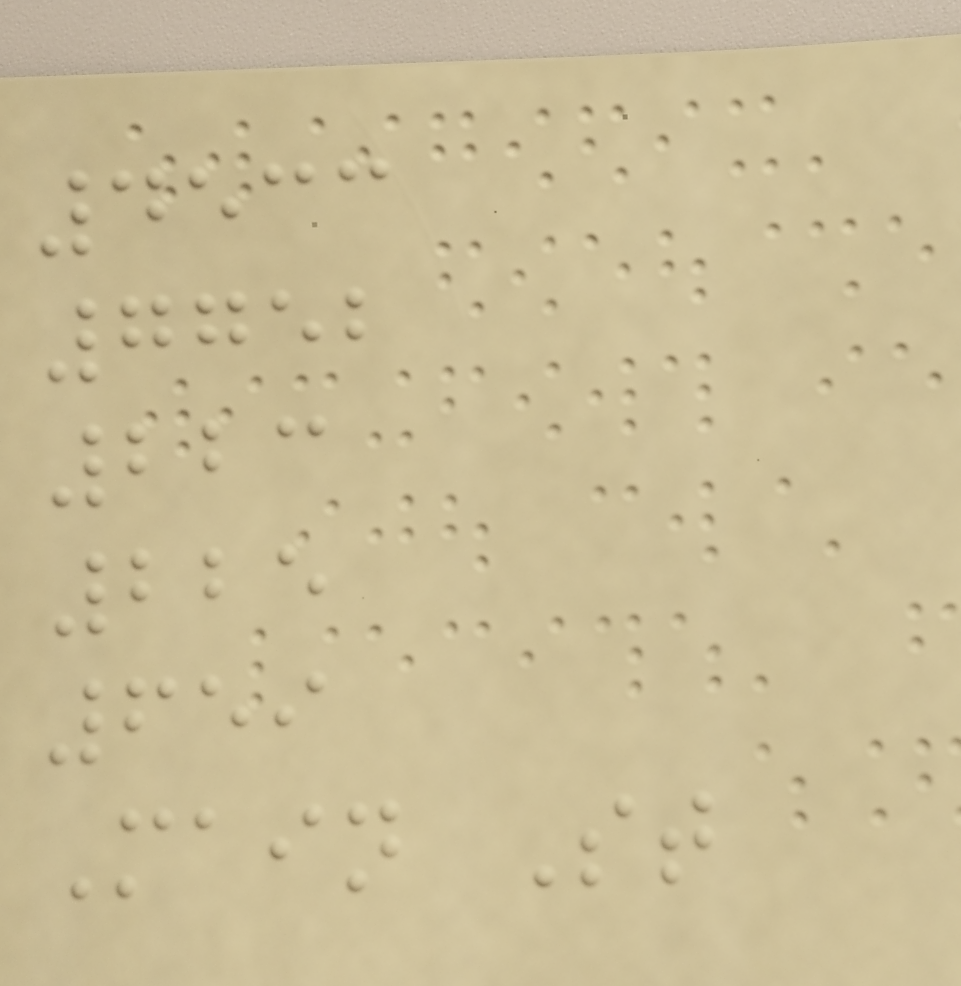4533
7752
223
225
659
Main St
